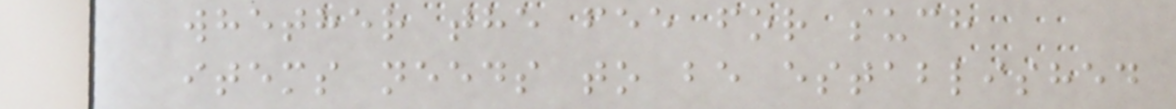whether the fee for such
items needs to be established
